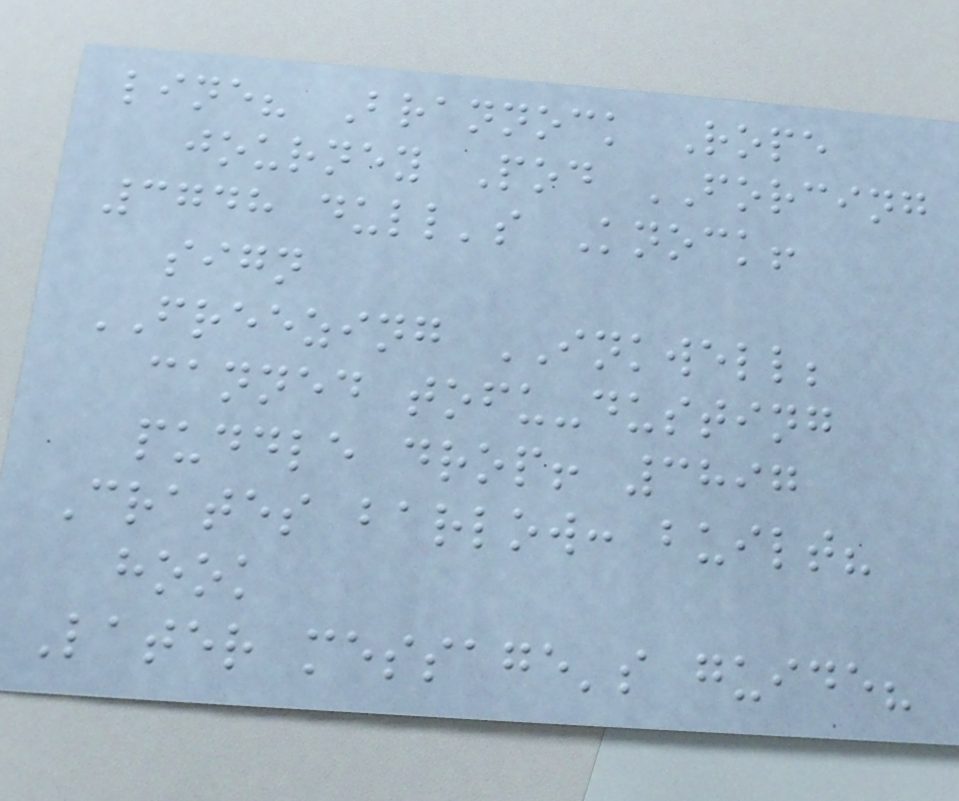line? Brannock Rope
journey Pod FORCING
3748 dull's Knock!
sign
FREEZING INKWELL;
canned tofu-dusting
puddle drop! 3897
Crates barlow: built?
hook
Later message's guide?
